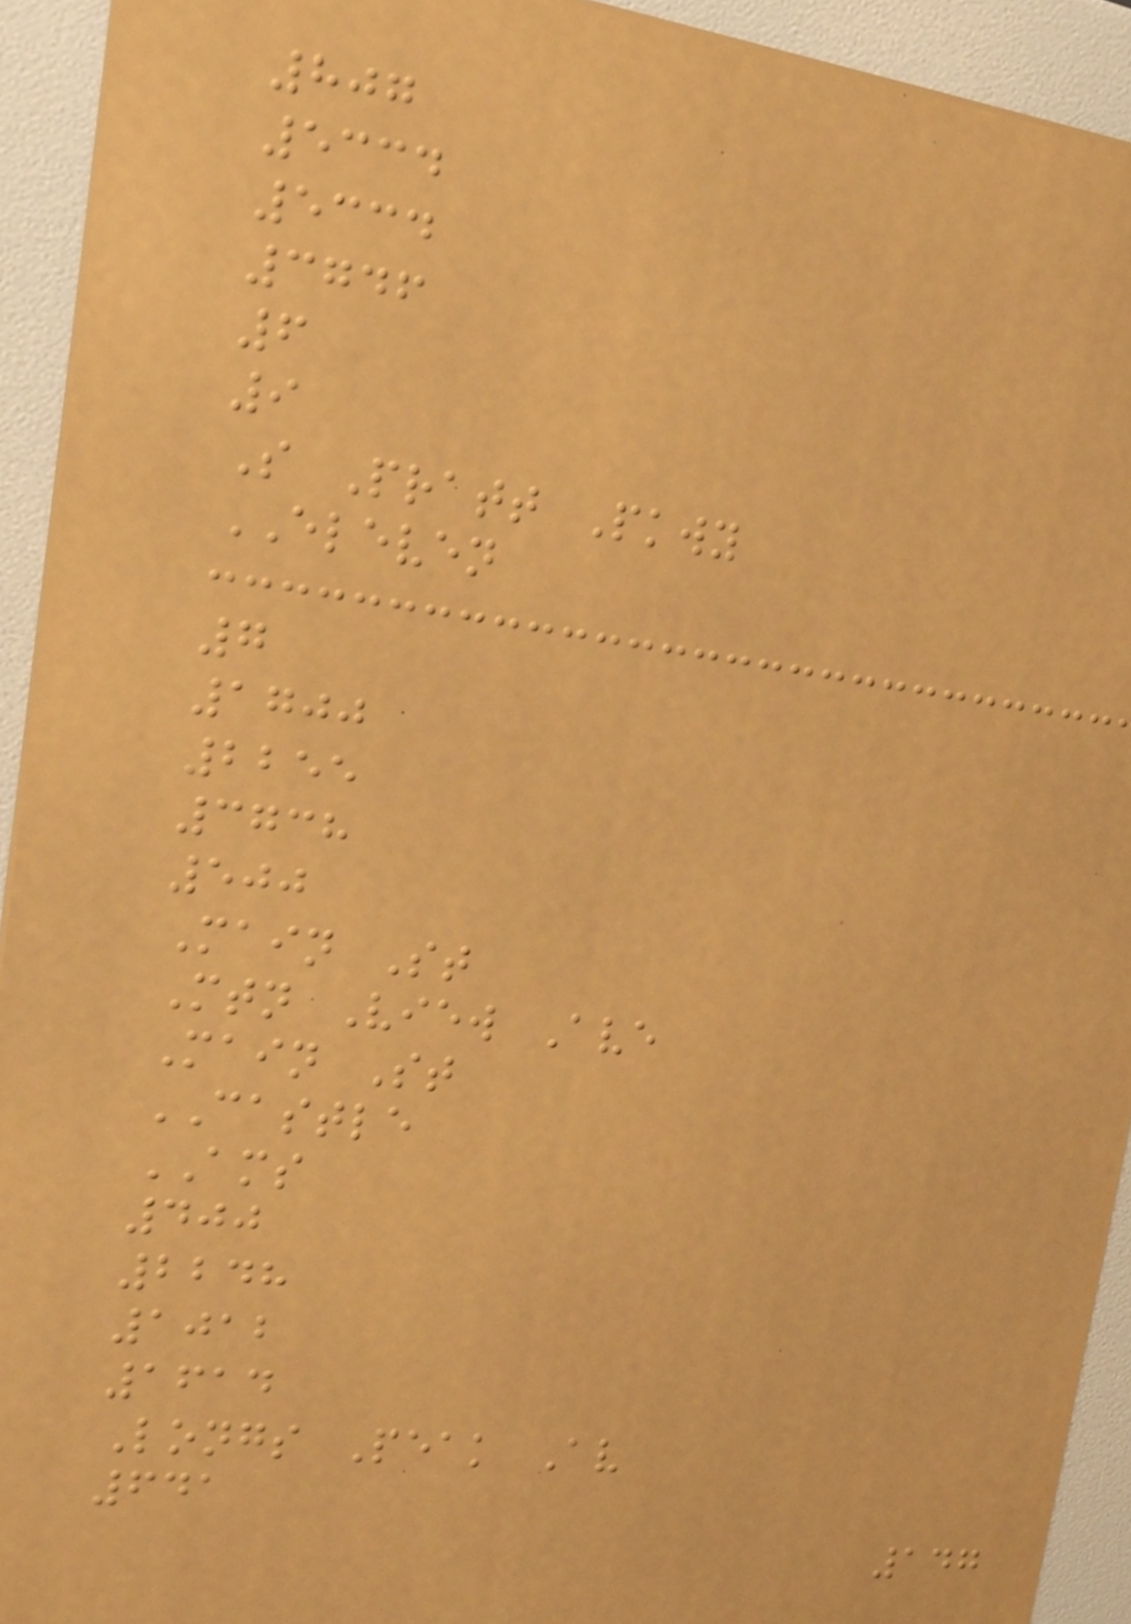807
5334
5334
3746
6
9
S Pratt Pkwy
ELEVEN
7
1700
2255
3738
500
Main St
Mtn View Ave
Main St
CASTLE
AMS
400
2248
1012
1614
Longs Peak Av
641
147
